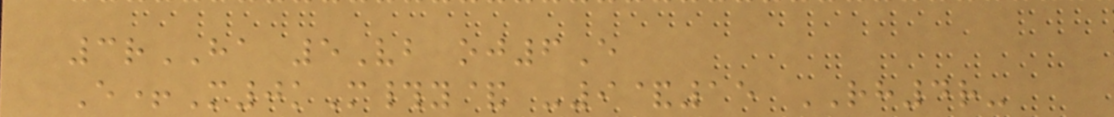3rHA 5Vb oj6E
E+M0kM#y& -9&15 RH4r-
